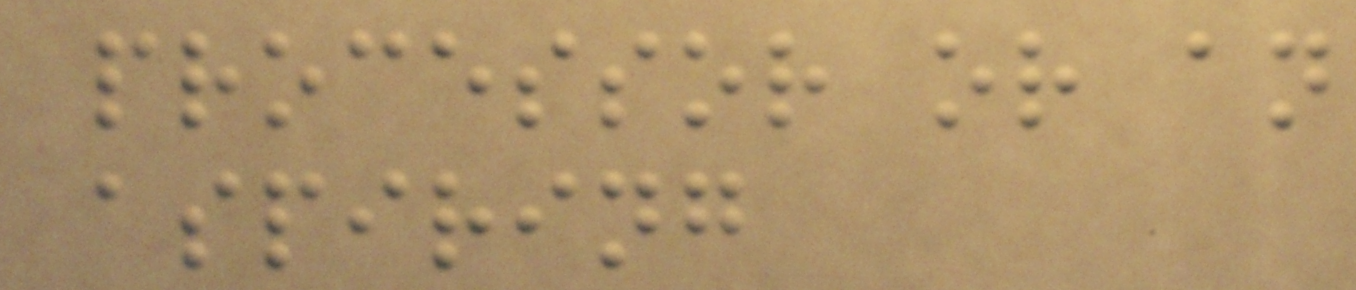processor or an
aspiring
